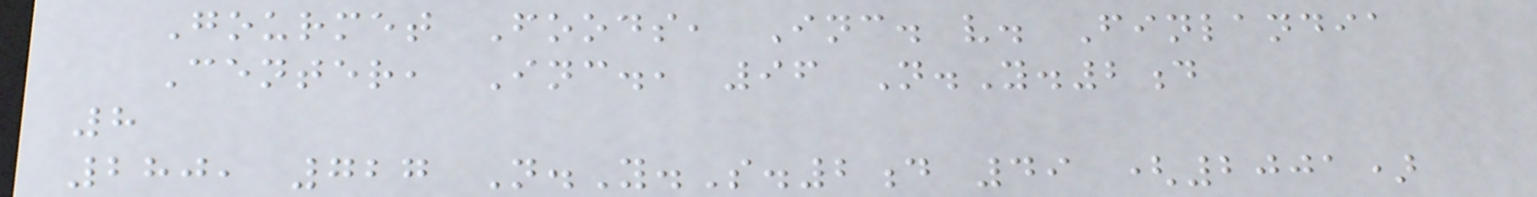Gourmet Foods, Inc. v. Finlandia
Center, Inc., 96 N.Y.2d
8
280, 727 N.Y.S.2d 49 (2001)
